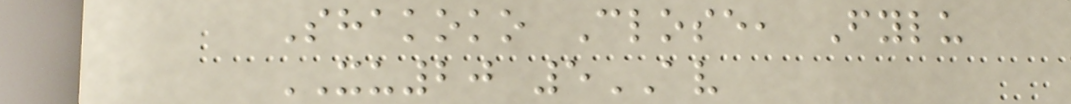Shakoko Close, Fylu
XU20 5AV
